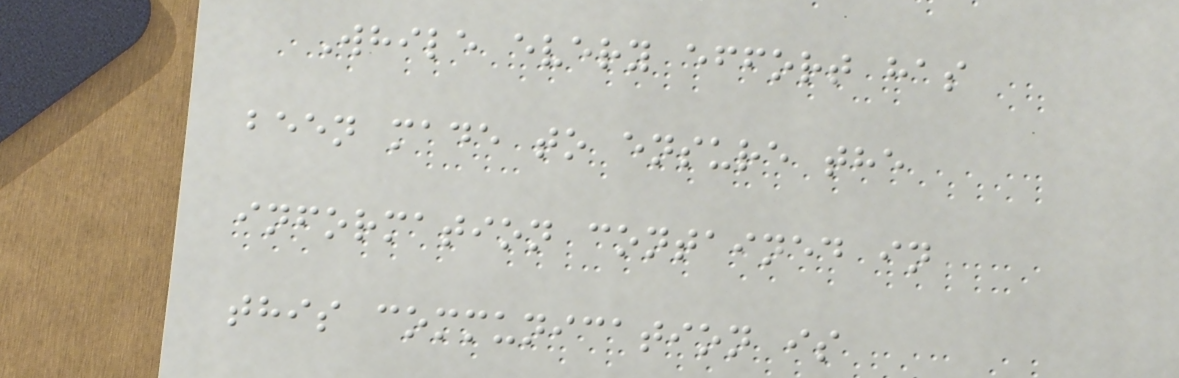While every effort has
been made to ensure the
information contained in
this communication is
